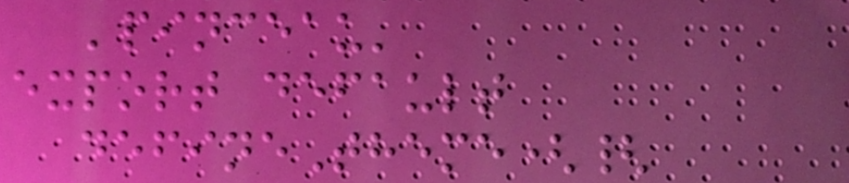'pinceau'
export default
defineTheme({
